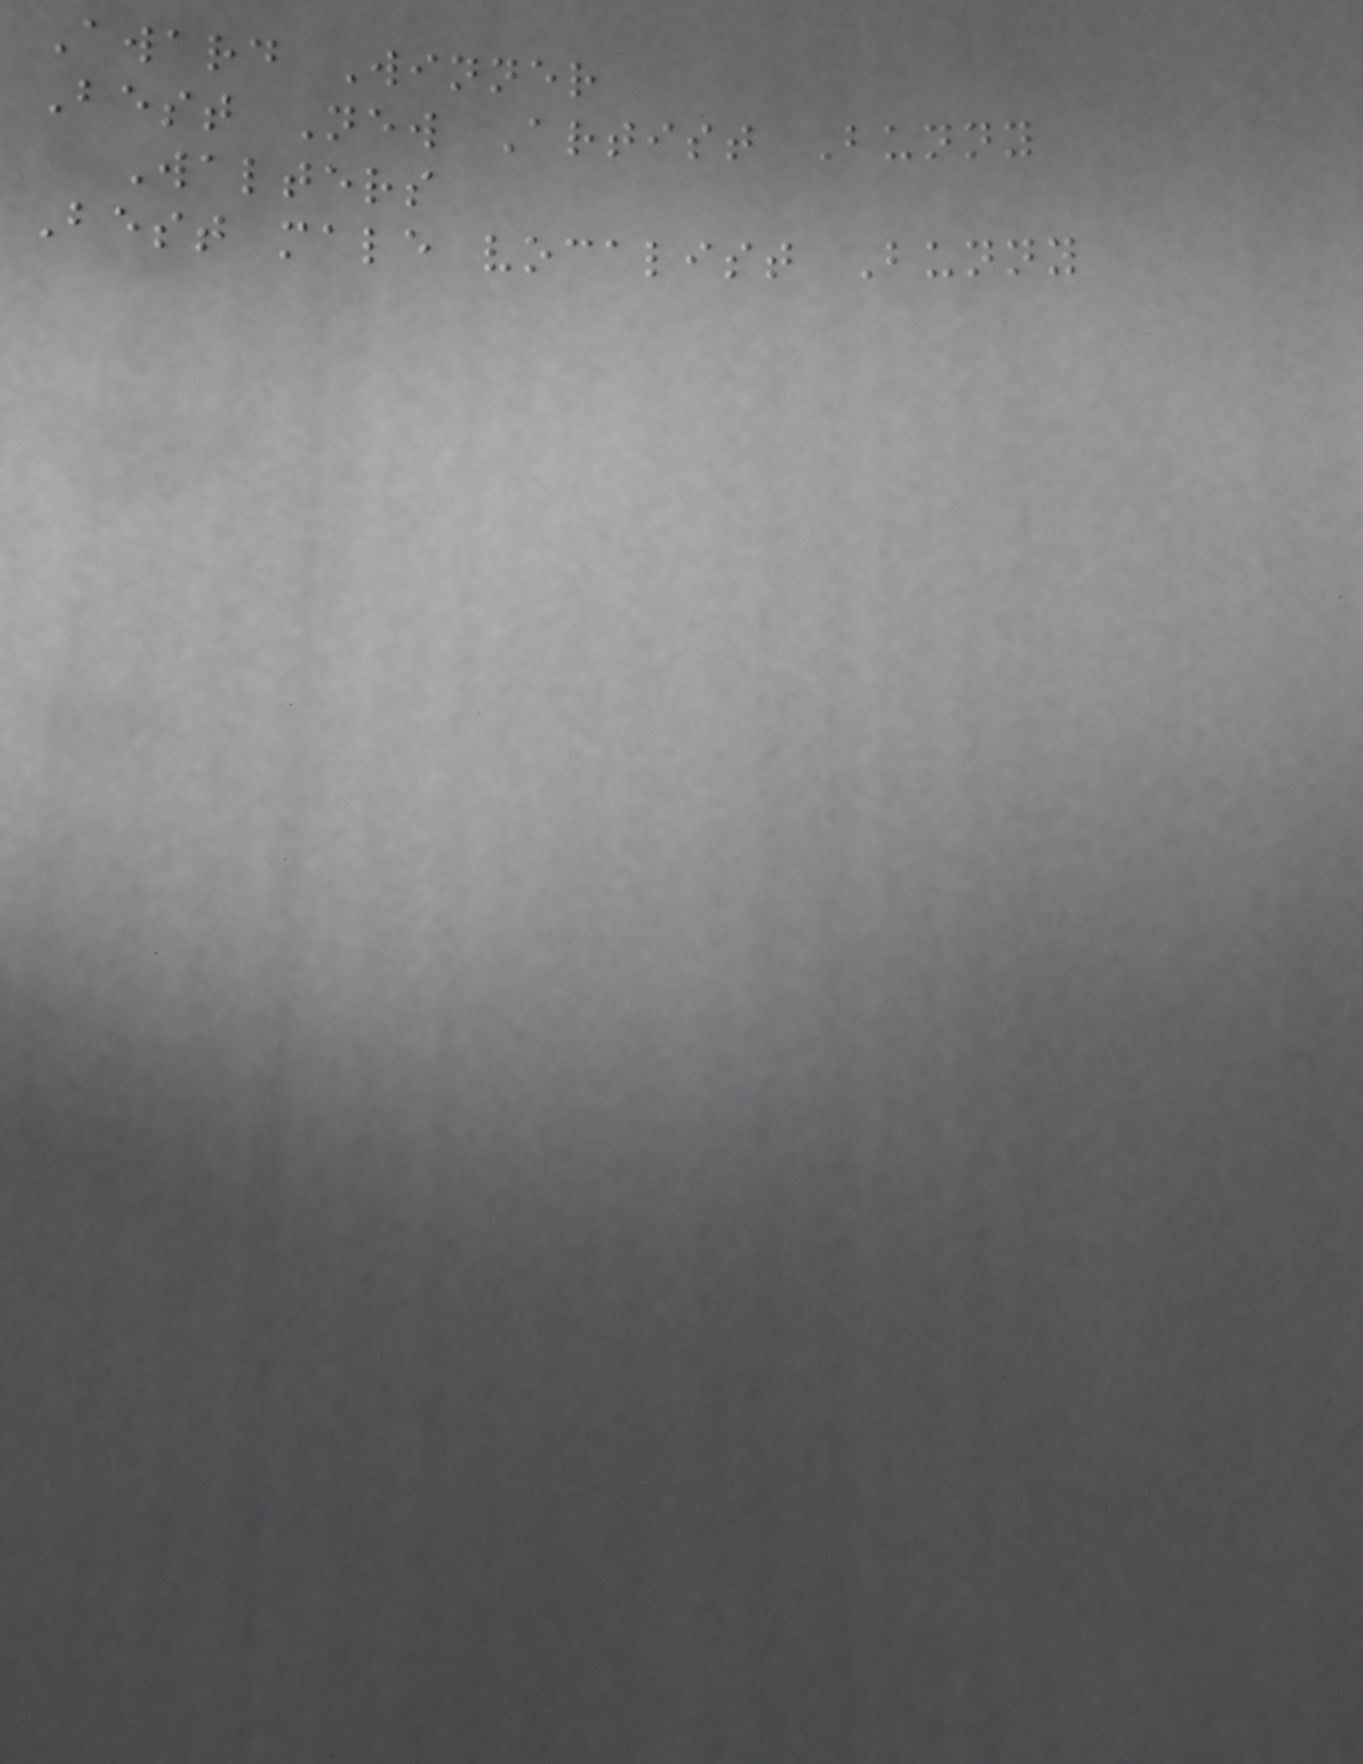Award Winner
Best New Artist Bunny
Walters
Best male vocalist Bunny
